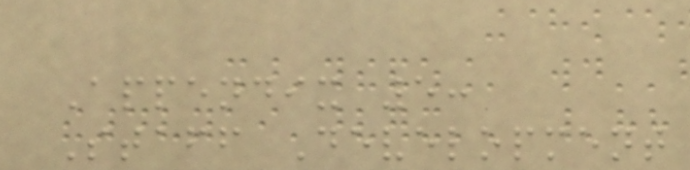Appendix 5:
Staff Development
